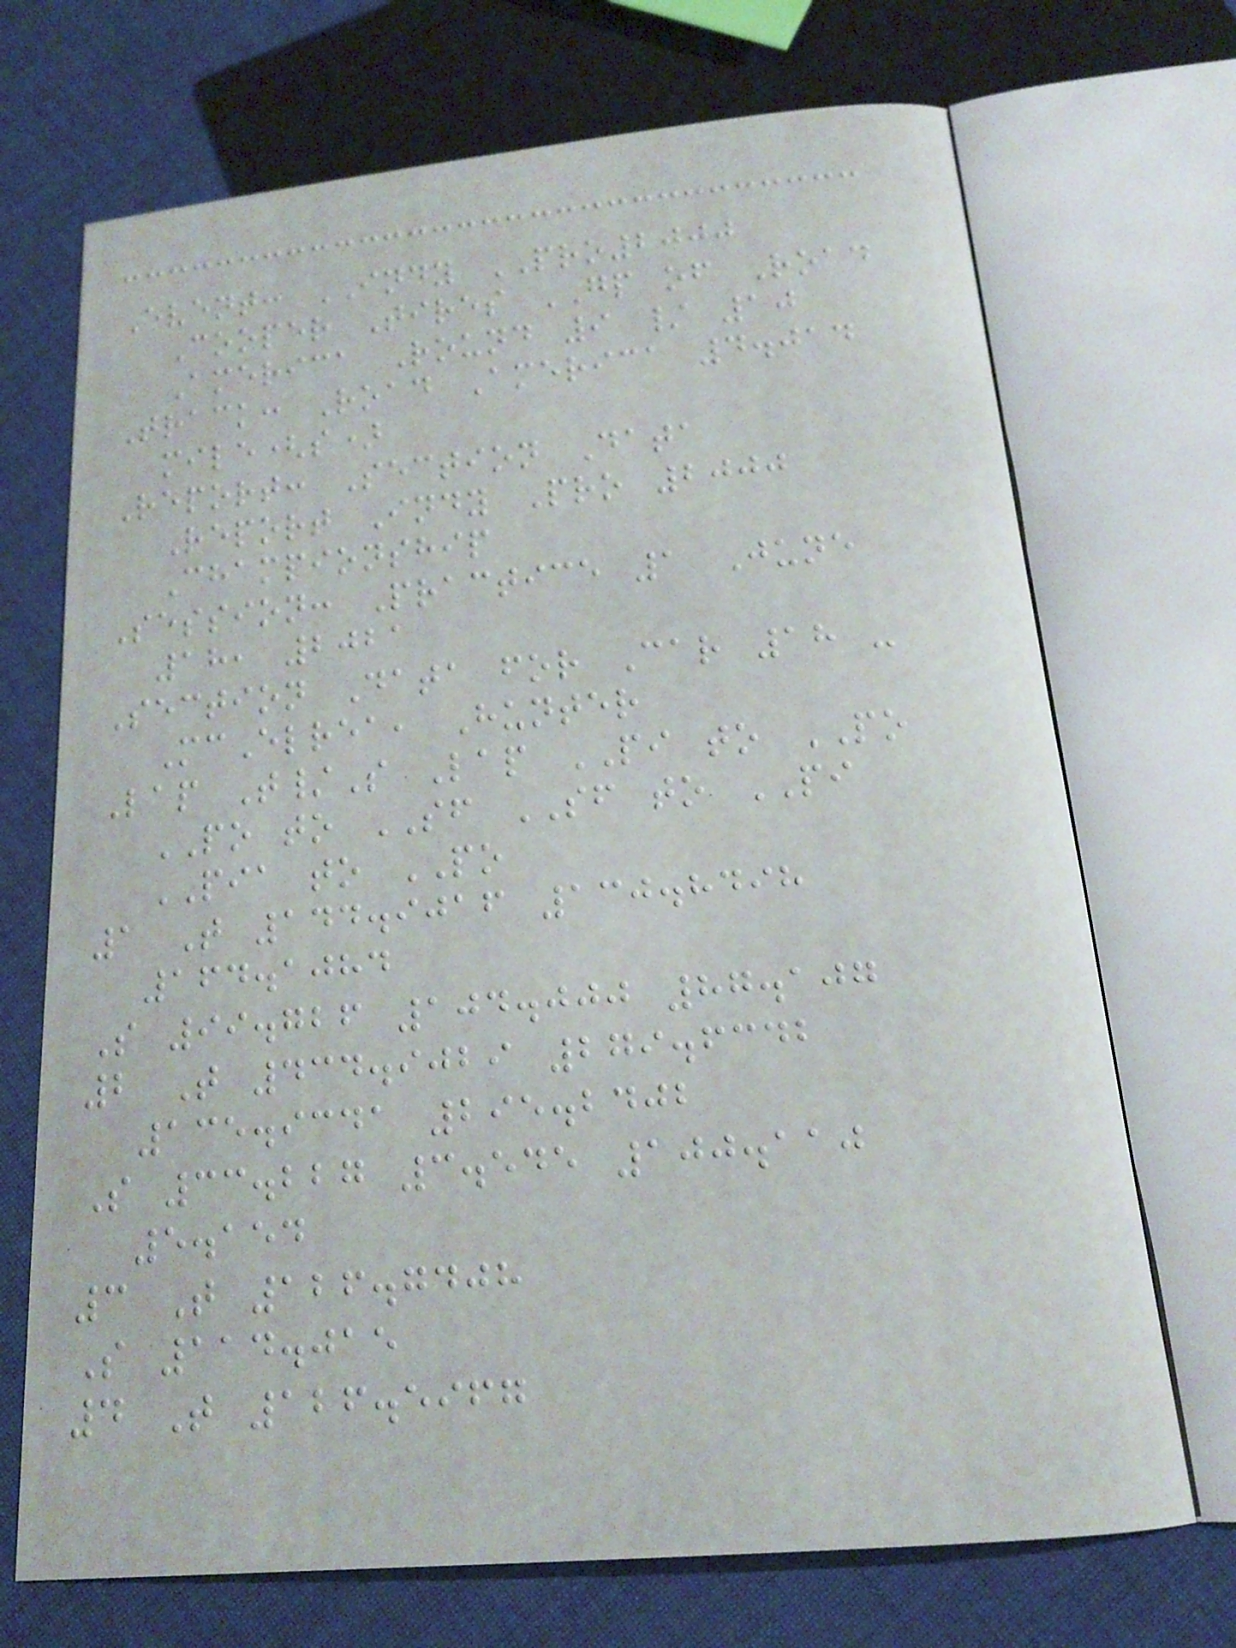Event: INDY PRO2000
Cooper Tires GP of Road
America Round 9 / 10
Track: Road America 4.014
mile(s)
Report: Section Data
Report Indy Pro 2000
Championship
Session: Practice 1 June
18, 2021
Section Data for Car 18 -
McElrea, Hunter
Lap T/S Lap PI to PO
PO to SF SF to PI
PIA to PO
1 T 144.9016 130.8498
164.1084
S 99.726 104.000 87.107
2 T 434.9029 279.6342
135.9341 295.2402
S 33.227 3.545 100.110
5.154
3 T 126.7408
S 114.015
4 T 126.5967
